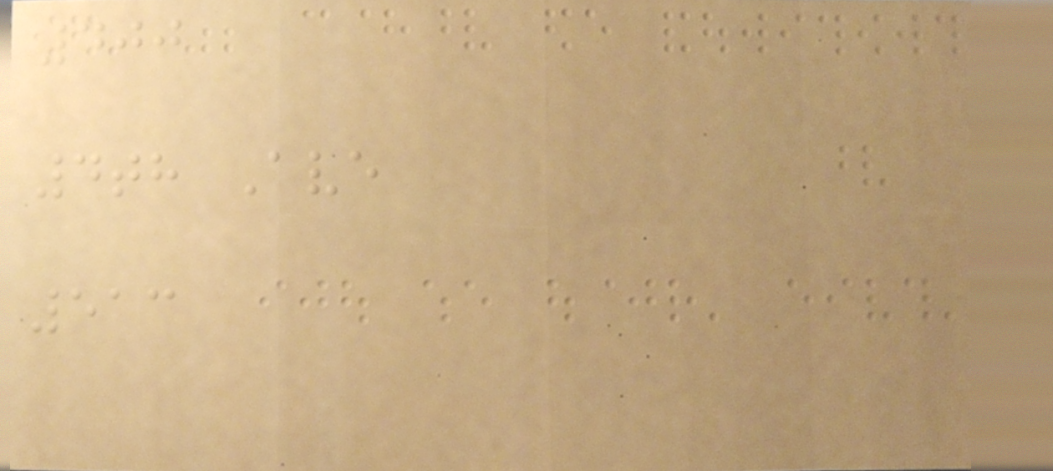400
4th Ave
513
